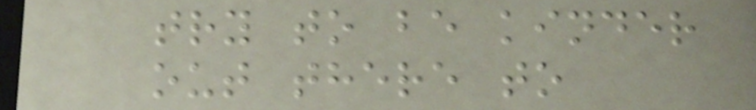try to be kinder
out there to
